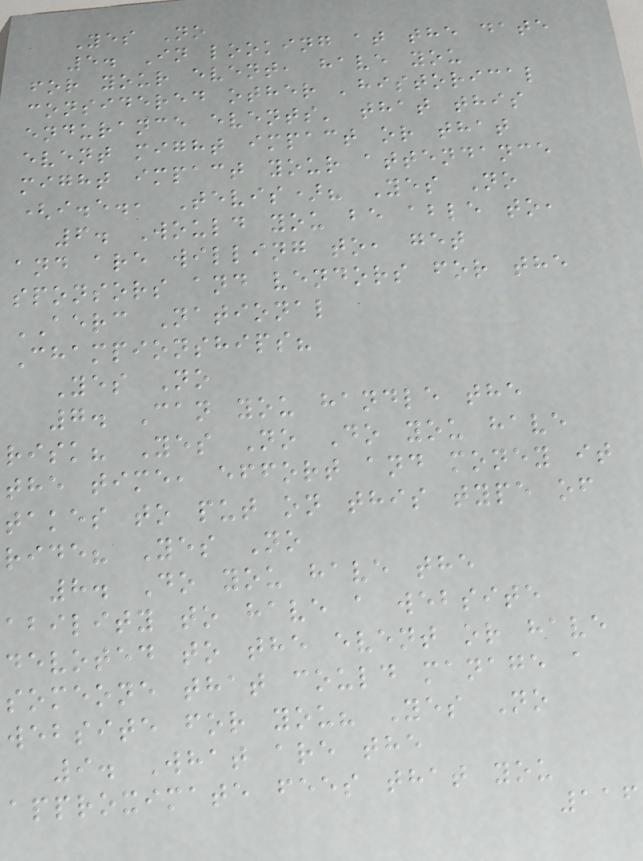Yes No
5. In looking at the date
for your event, have you
considered other 'historical
endurance events' that this
event might impact or that
might impact your attendance
(i.e., Tevis)? Yes No
6. Would you be able to,
and are willing to, get
sponsors and vendors for the
AERC National
Championships?
Yes No
7. Can you handle the
risk? Yes No Do you have
the time, effort and money it
takes to put on this type of
ride? Yes No
8. Do you have the
ability to have a website
devoted to the event or have
someone that could manage a
website for you? Yes No
9. What are the
approximate fees that you
116
